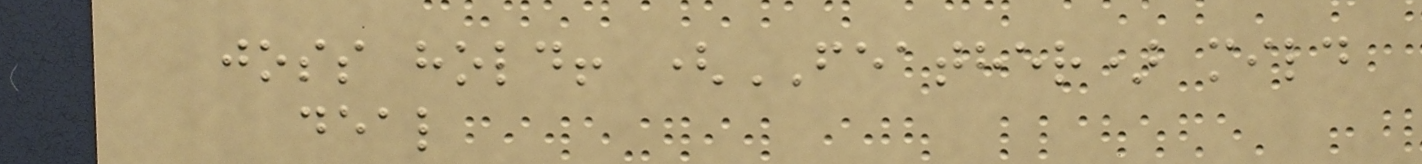joss hold! (FEATHER) mild
deal
